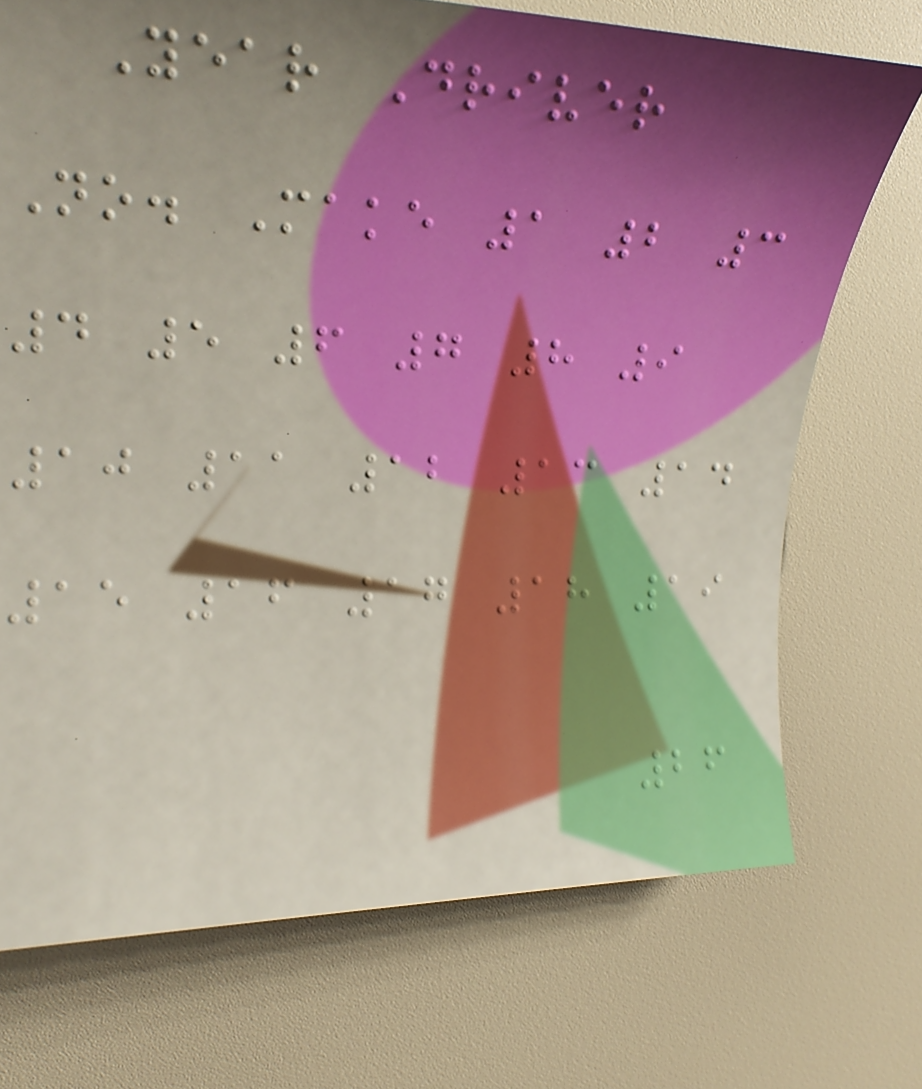Year Driver
No. Make 1 2 3
4 5 6 7 8 9
10 11 12 13 14
15 16 17 18 19
26
